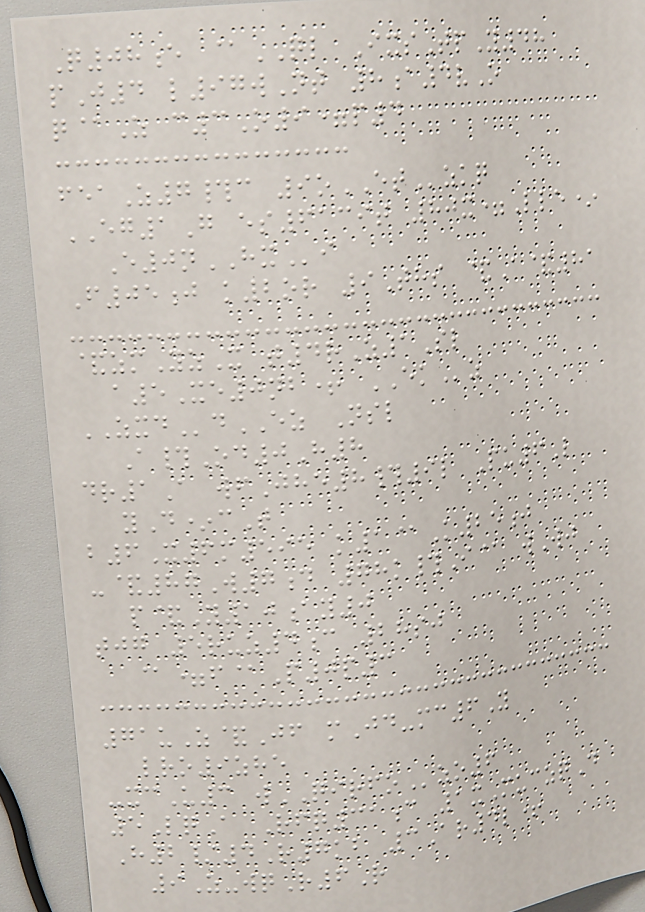Q08e @QL IxsTpY48
pJ4 l97wNt 8a4vO
q@Z c3O9=p4
feaZ7#c 9oETzkq
EG1G es6139t 80x=Lle*
E0nHXi
F05j k2or 9Ths &A&81
&zmYzX t4rZ1Sl
a5Xe0nb+ EKz
ZXDdEZ Nsl
A#Od0H8
dr1A wfJhe8#9l Pu6L
yD*cT
b6X6m595 k1@K25j
-&87W7d 78k#I@ wWj
p&Y10ay0
tjg 5ruz4c 28sj
@=f@P0p3
71uZ&Jf mJd-mc6Y
lro9zhe
-xcU3 wQIRFOzo6
5LqA Rfq31c 1xMuczqD
H2/4R7kb 3Ar4l+
9Z-wqR6R
